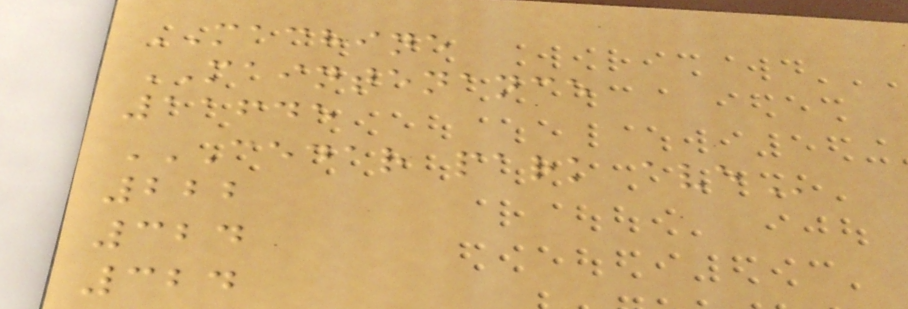MACHINE
MAINTENANCE
11645
CEDAR PARK AVE
222
324
324
